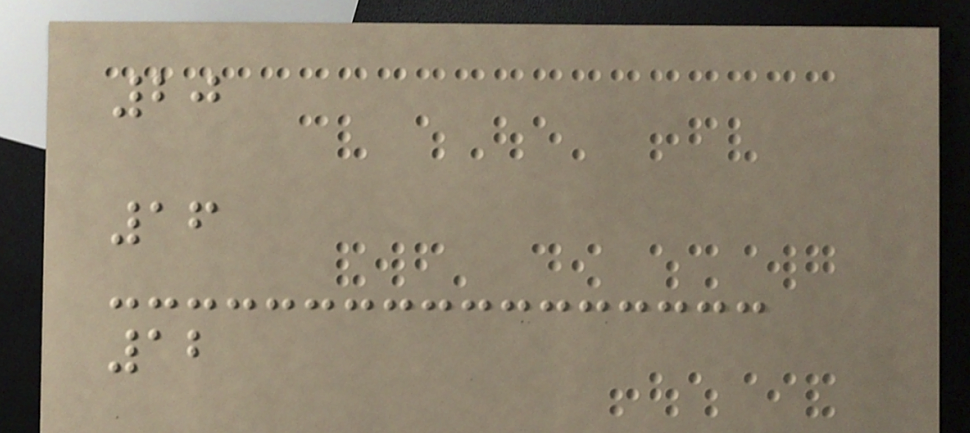20
16
12
